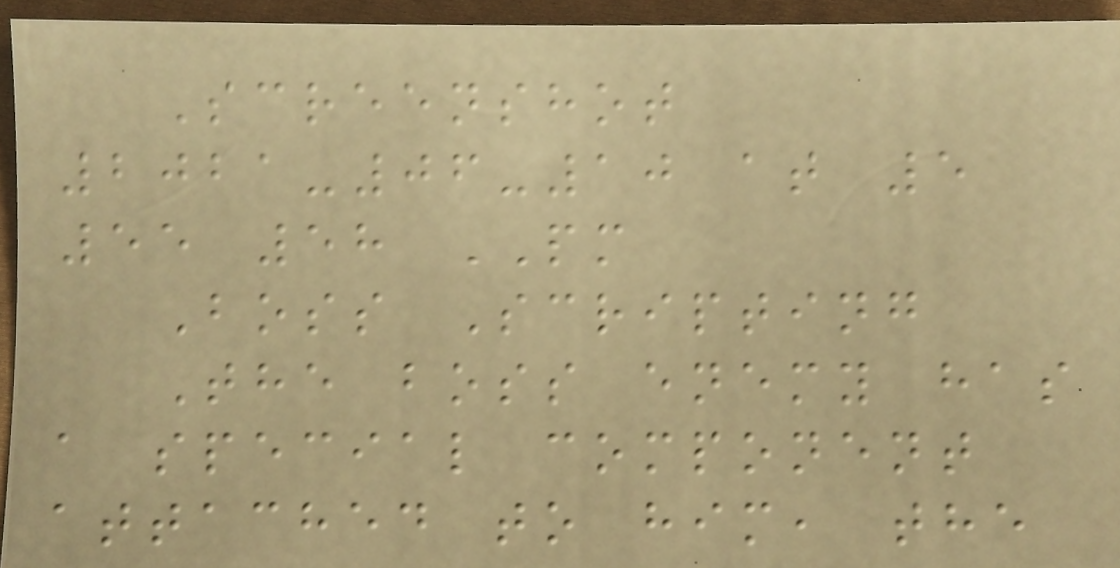Screenshot
2021-06-10 at 5
55 58 PM
Boss Scripting
The boss enemy has
a special component
attached to him, the
